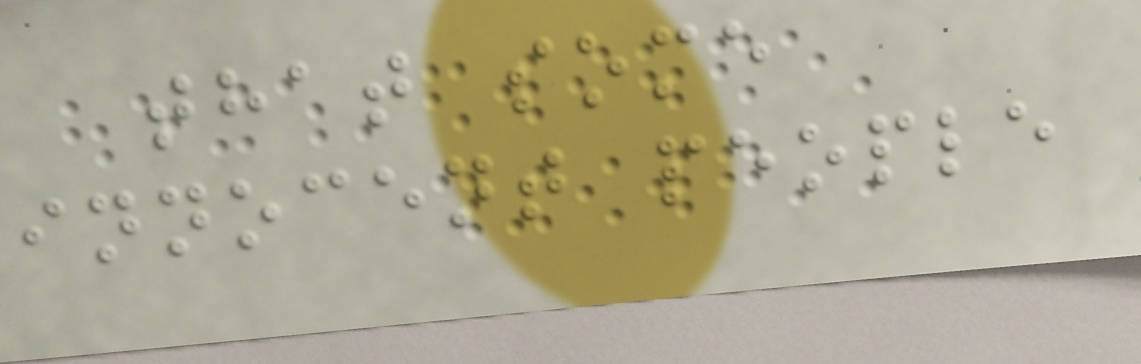that some
innocent people
